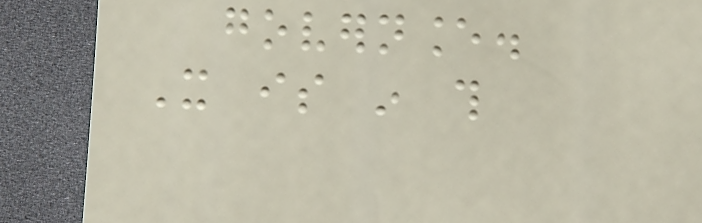governance.
It is in this
